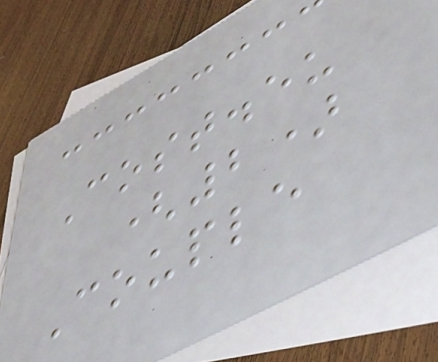Cost.eu
(2)
Couple
